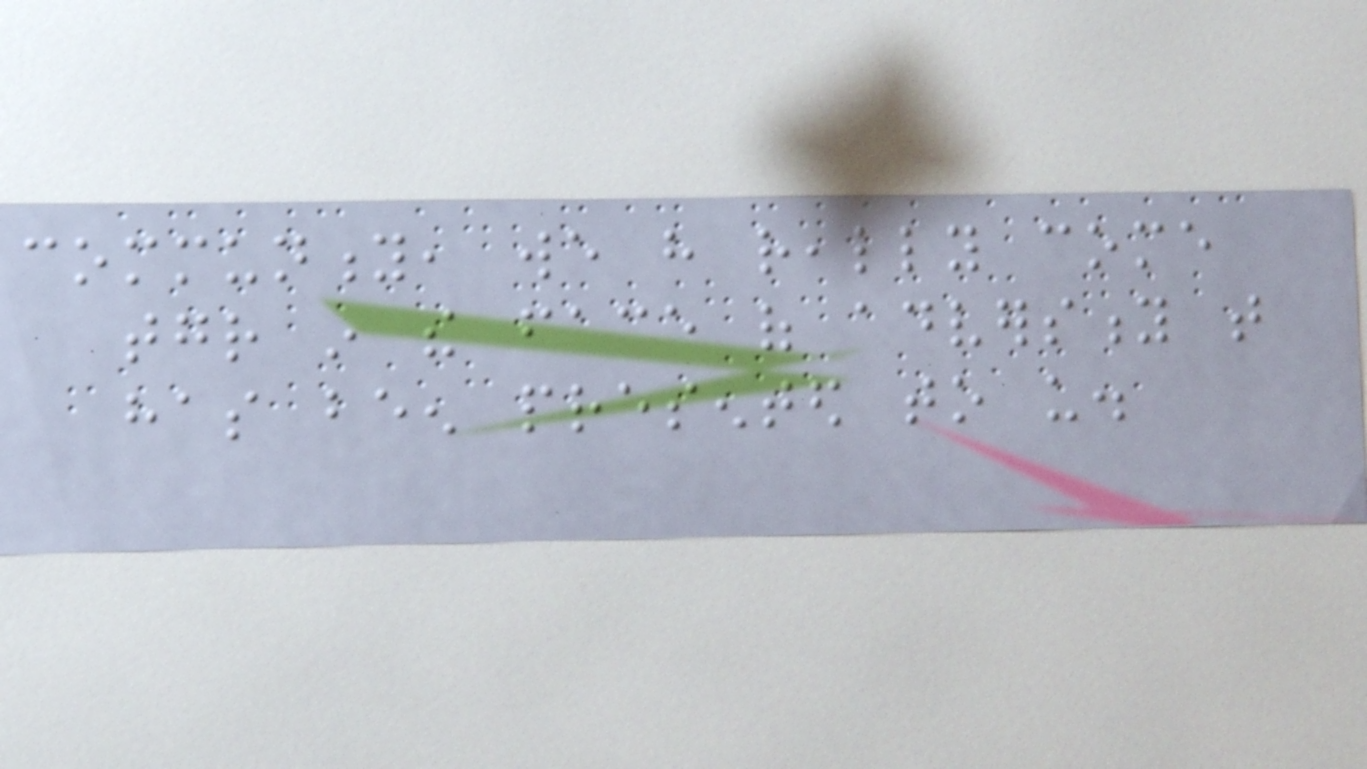community, we have really come
together in the face of adversity that
has been presented to us.
